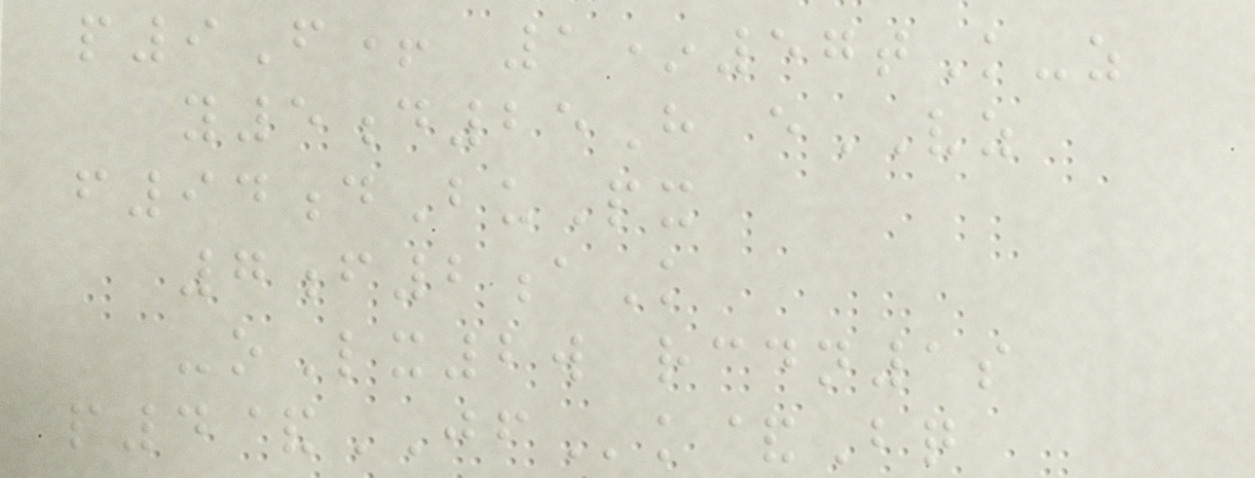p9F+ 1*57tK-z
y5d25H eVZ
f94dBuPx
7f2aK
-oLx2w rcdn1s
p4&JFk&Bq
